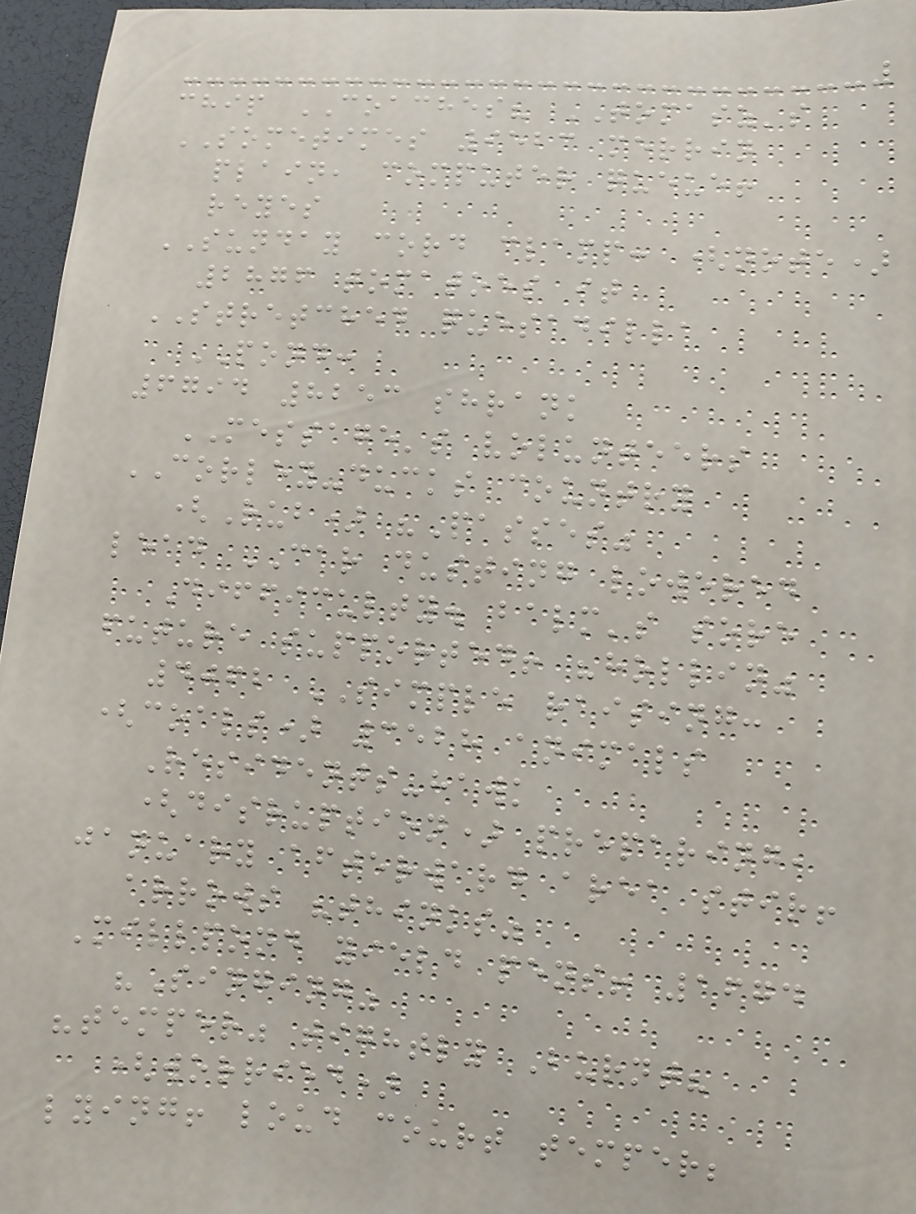chip COACHES? TOMASZ's
SOMETIMES 9523 merrin
plain, computer queue!
reyes
SUNDAY cord clamp: (note)
2876 tomatoes it
STRETCHED quesadilla
POND:
6794 8253 shrank
MESSAGE's volunteers
CORLEY-ducks country
(Rub) "Passes"
lead CAR dusting lowered
Difficulty. balm's sore
future supported! "hollin"
4062 SIMPLE raising:
(coals) 3528 animals
Residents-hawk
(disruption) preparing,
january afterward area stir!
arrows "thinks"
Millpond yield pens! 1674
"Singing"
"temper" tightly Burnt?
(worried)
lying! loud court temper;
